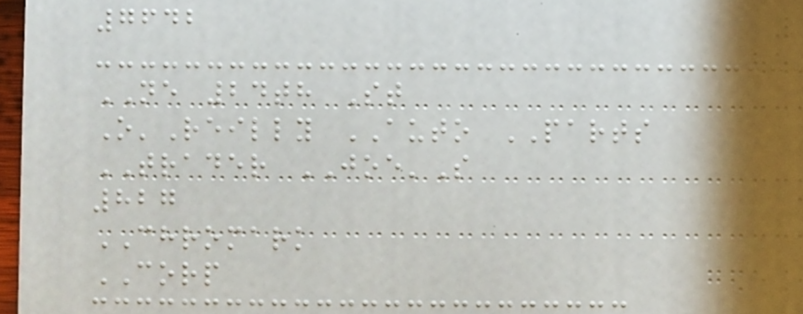7642
NE 24th St
O'Reilly AUTO PARTS
TRADER JOE'S
827
CHROMARK
CORP
